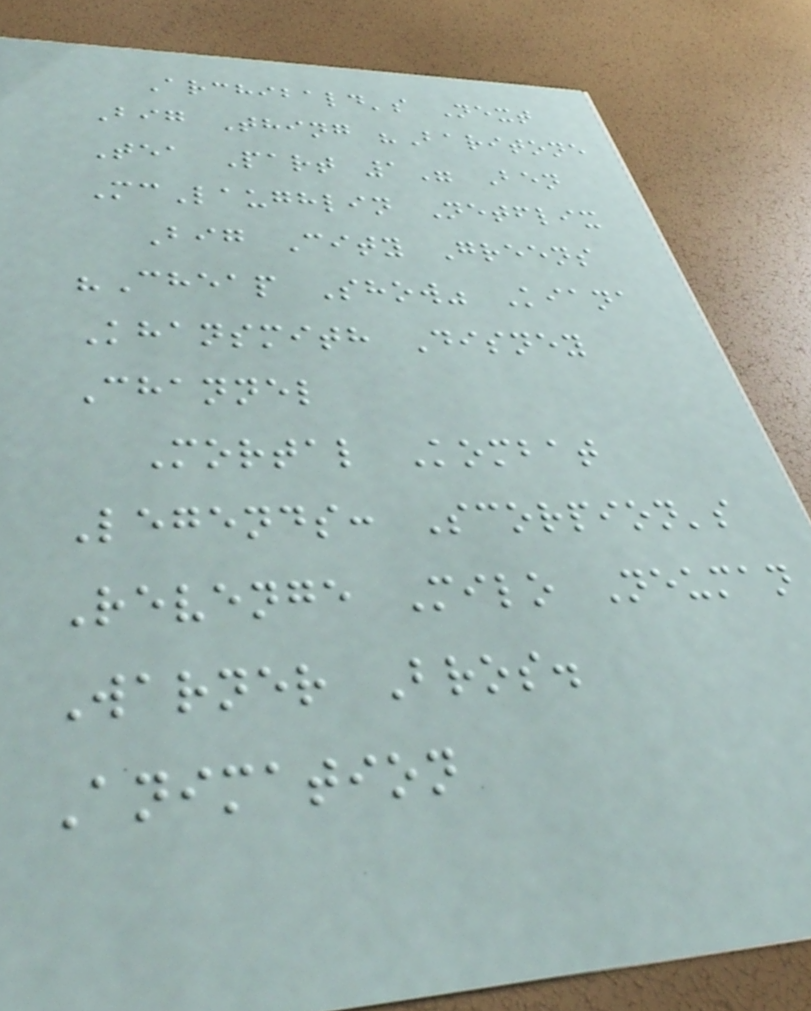Archibald's Next
Big Thing "Baritone
Tea Part 1" Ben
McLaughlin Netflix
Big City Greens
"Cheap Show" Kiana
Khansmith Disney
Channel
Mortal Kombat
Legends: Scorpion's
Revenge Milo Neuman
Warner Bros.
Animation
